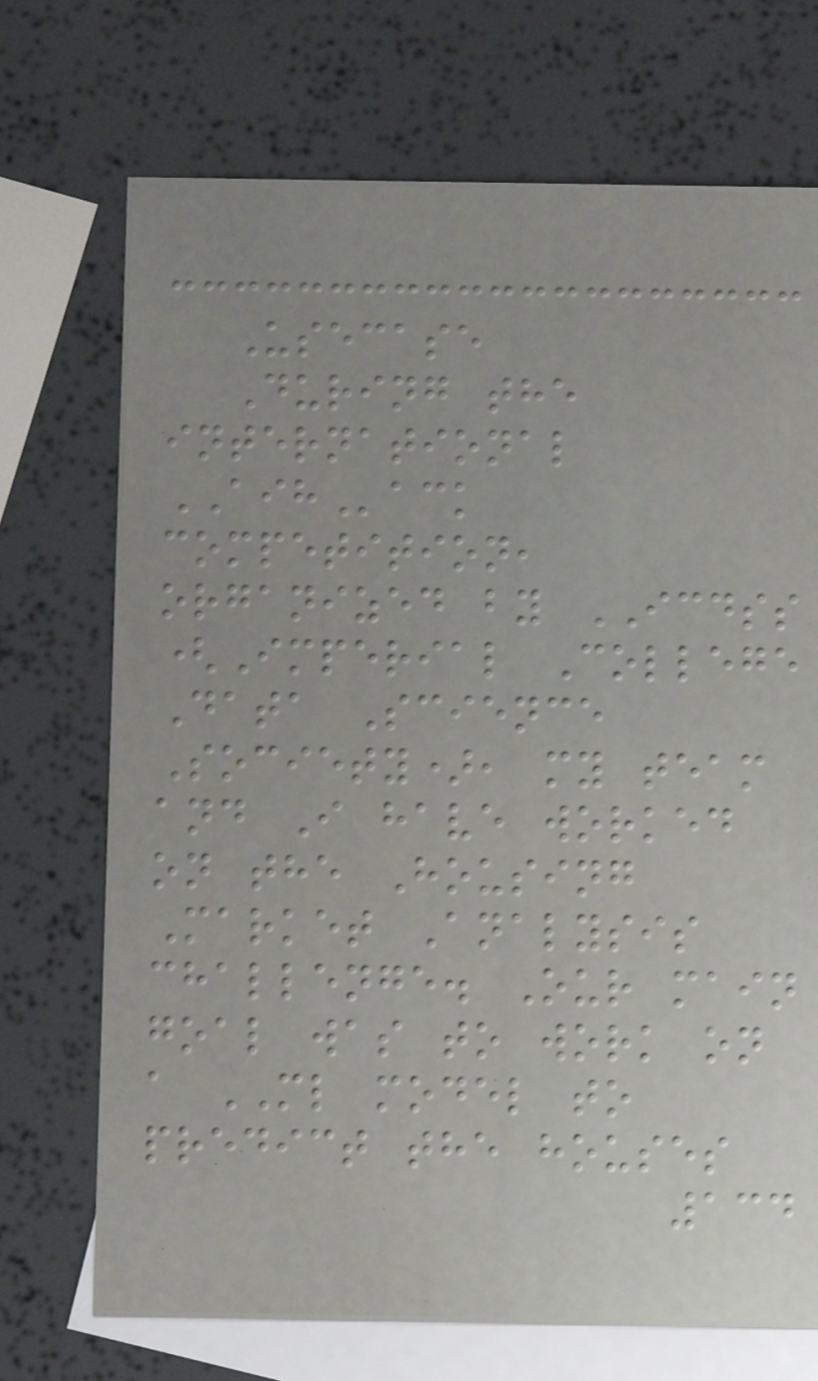Usecase
During the
international
AIHack
competition,
organized by ICDSS
(Imperial College
Data Science
Society), my team
and I have worked
on the Housing
Market Analysis
challenge. Our main
goal was to work on
a ML model to
predict the houses
134
